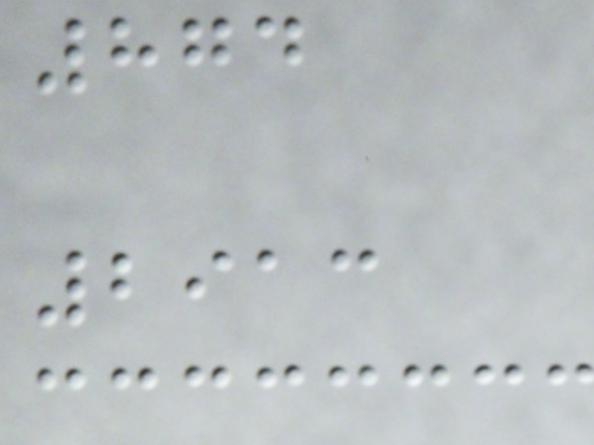874
2913
